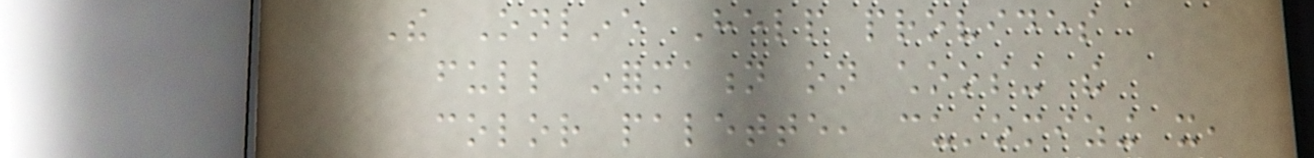The Online Help provides
full information on choosing the
color palette, customizing it,
